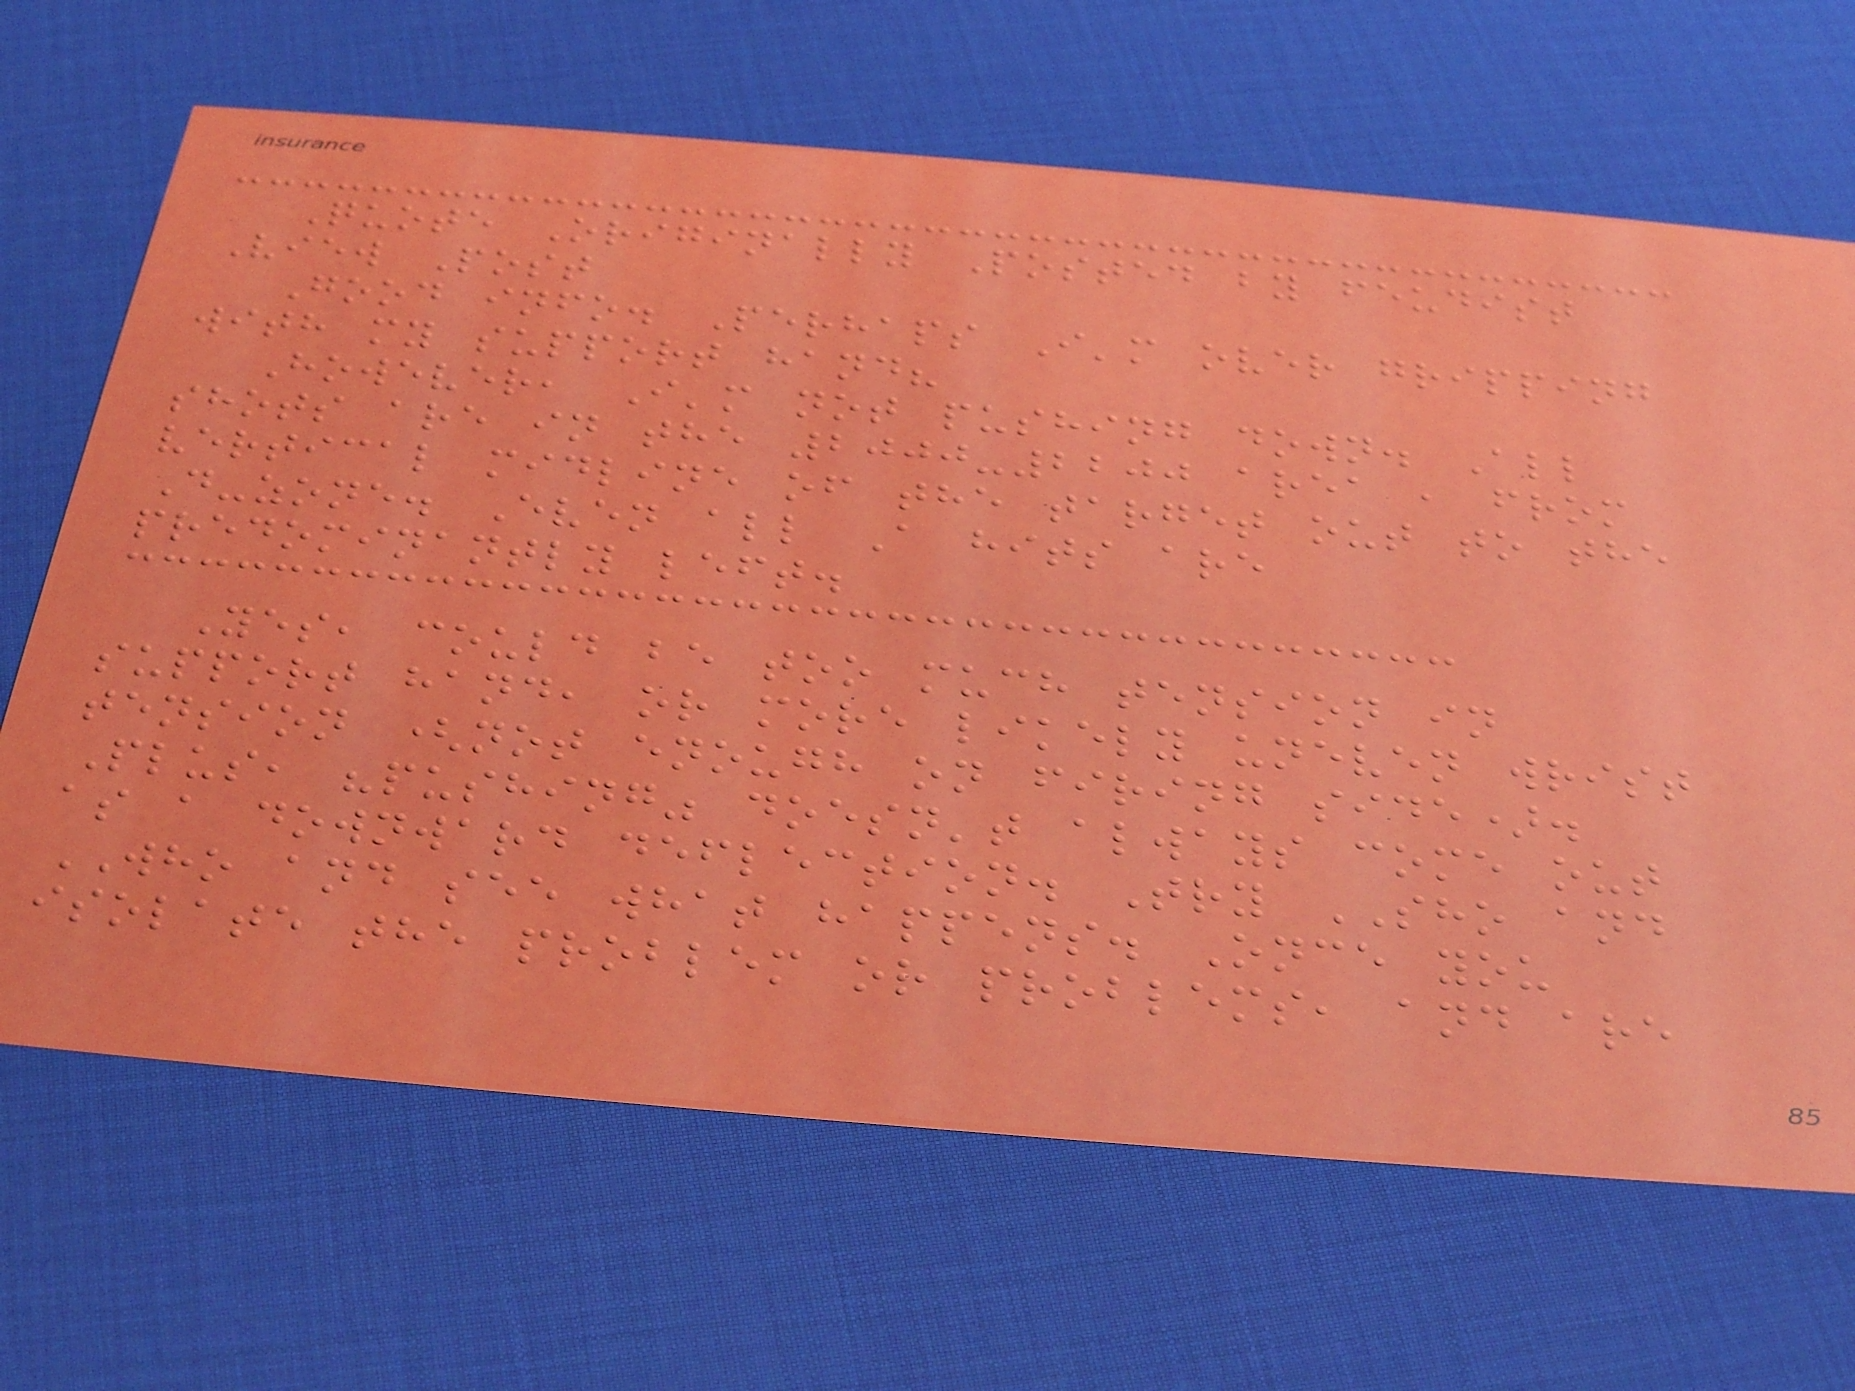Quote Originally Posted by feudist
View Post
Good info. Perhaps I'm over gripping
with my support hand?
However, I'm not pushing down. All
shots are in the 2000-2200 area , from
vertical midline of the target out to the
D-zone. Even all A hits are
predominantly left.
Yes, could be too much tension in
support hand, or more likely uneven wrist
tension (not enough on firing side).
Plus, "pushing" doesn't always come out
as a downward deflection. Try SHO and
WHO and see what happens. Once you
isolate the problem or problems, and are
